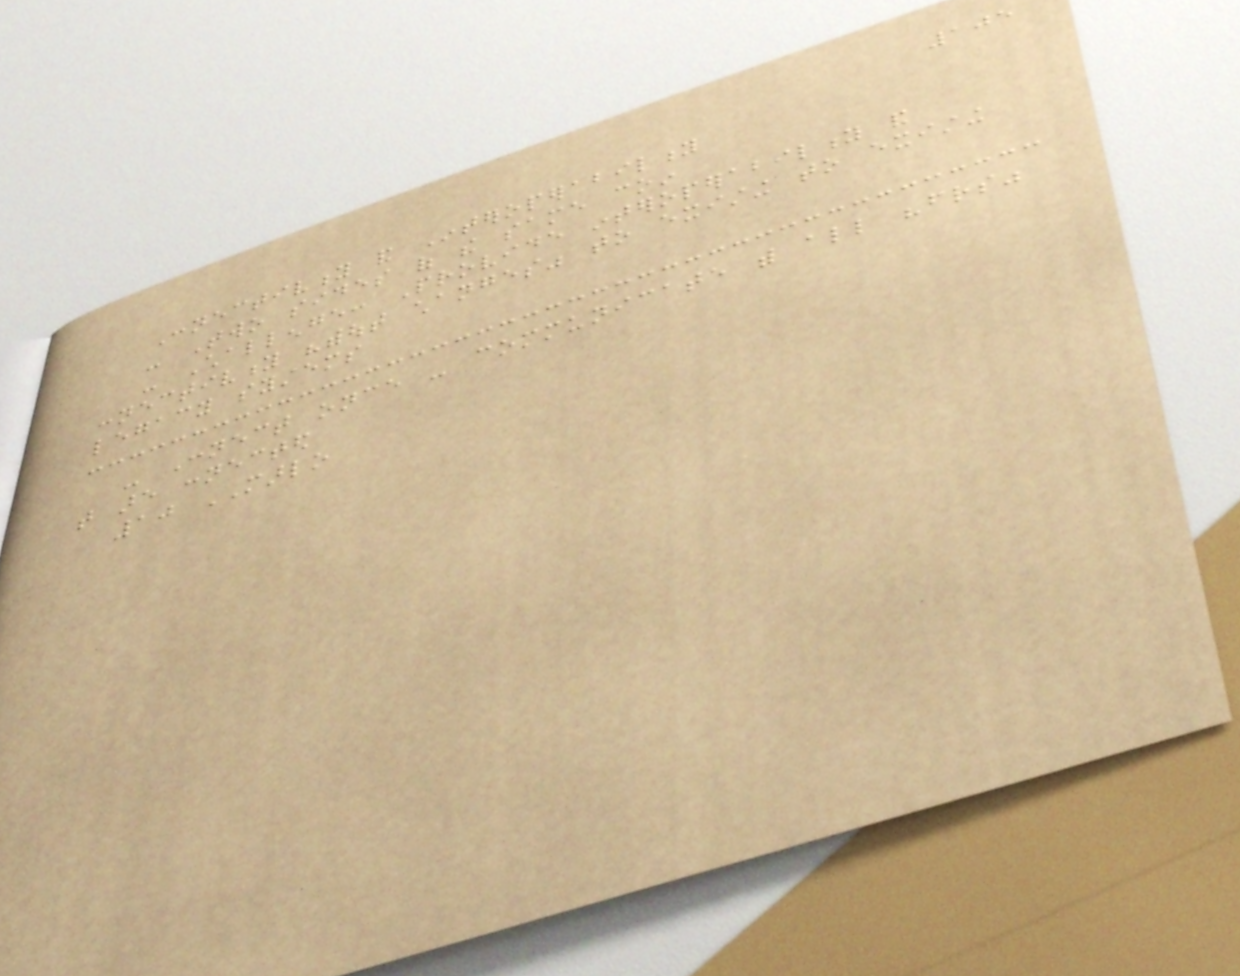105
Connectivity and Interoperability
- Two sides of the same coin
- Challenge: Provide interoperability and
connectivity "without changes" to existing to existing
legacy systems
- Connect once - communicate with all "friends"
that are connected
10 MARLO
